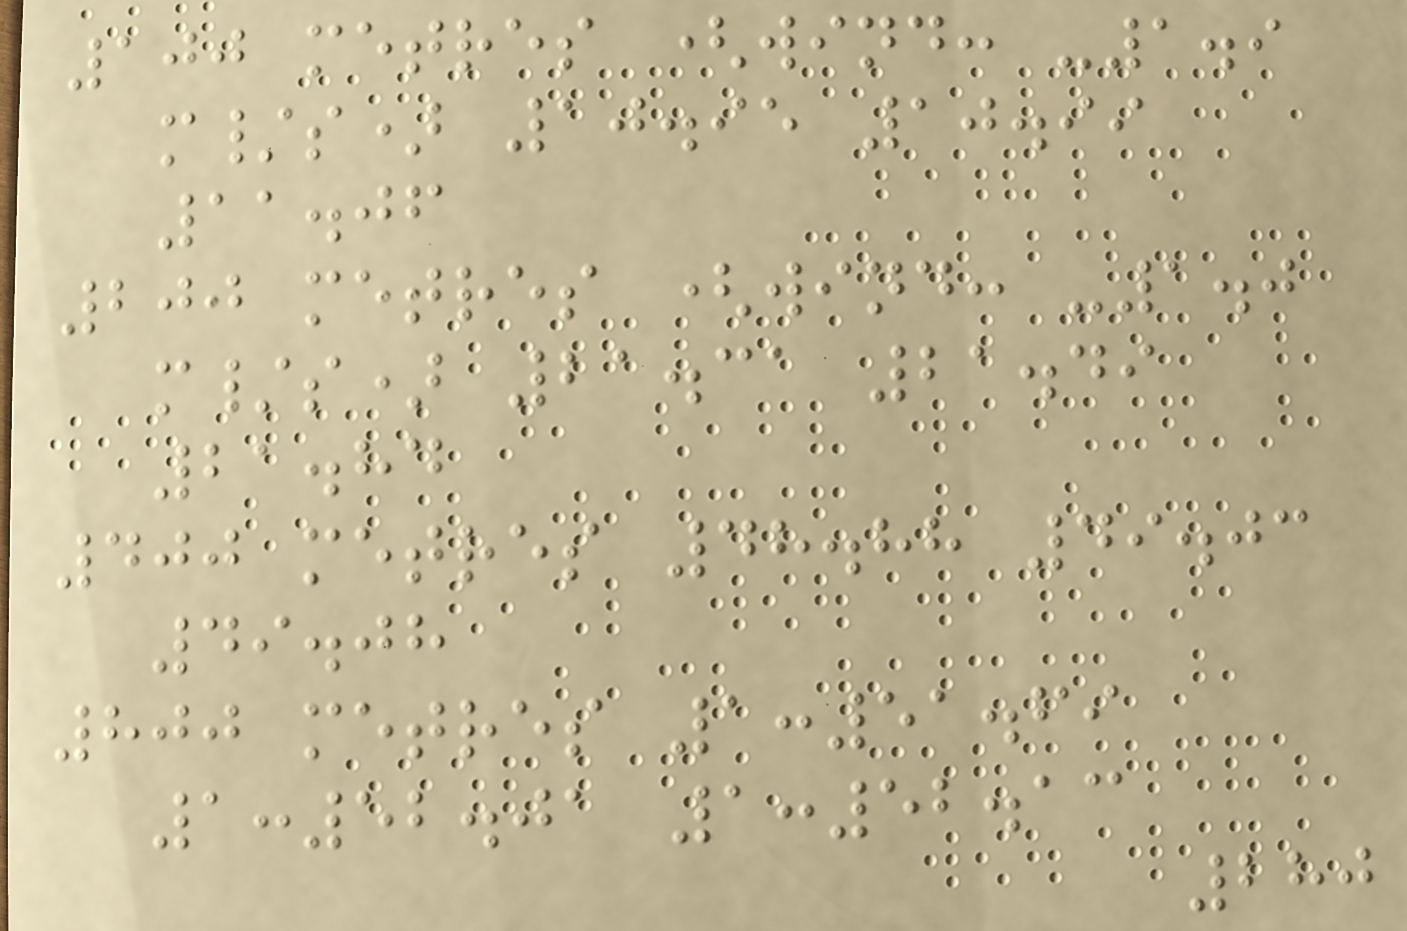100 metres (wind: -1.9
m/s) 10.95 10.99
11.06
200 metres (wind: -1.0
m/s) 21.31 21.49
21.84
400 metres 48.88 49.03
49.08
800 metres 1:51.69
1:52.01 1:52.13
280
